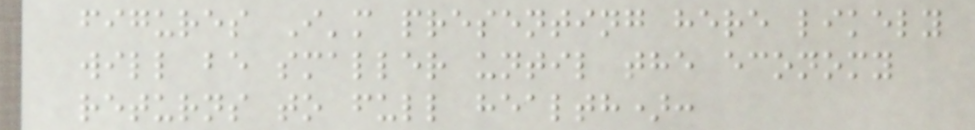figures I'm presenting here likely
will be smaller until the economy
returns to full health):
